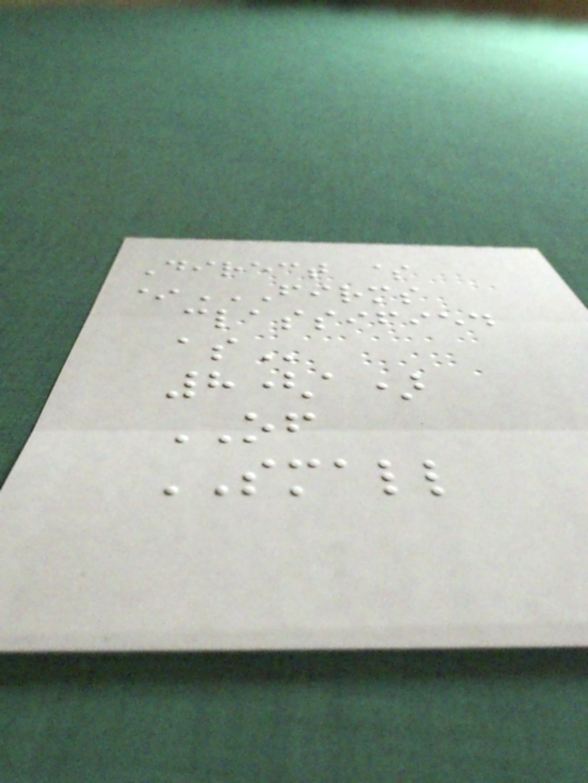Direct $
*FIRMS
CLASSIFIED
AS
8(a)
OF
SMALL
